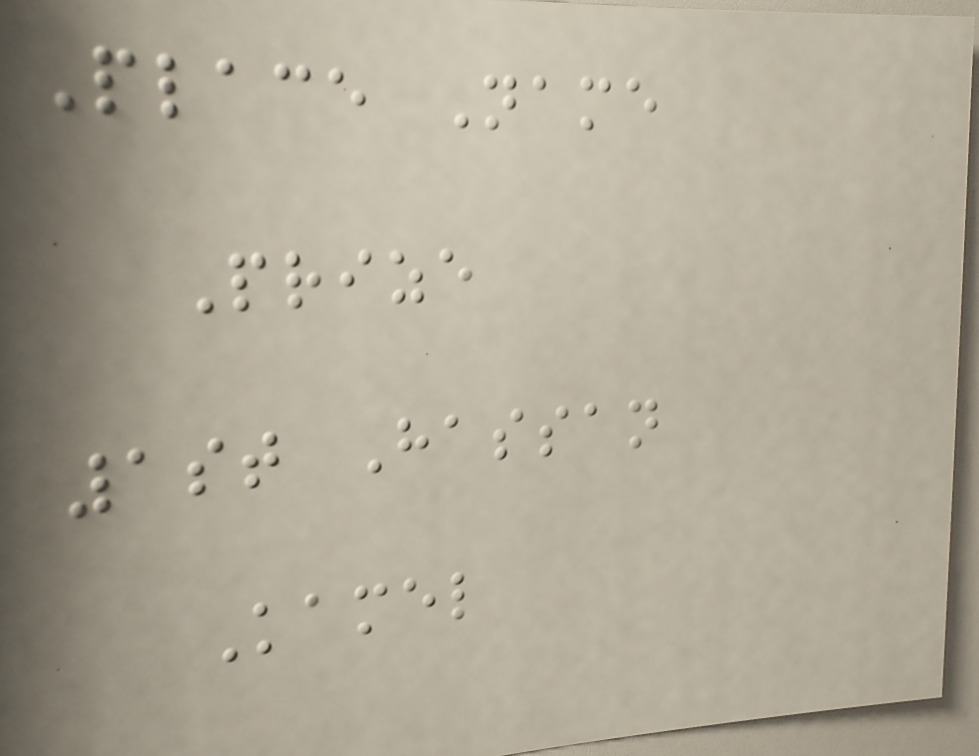Place Name
Prize
1st Hassan
Kamel
